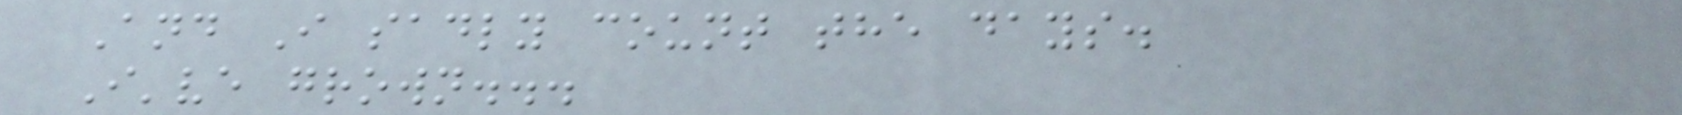And I sadly count the days.
I've grown...
